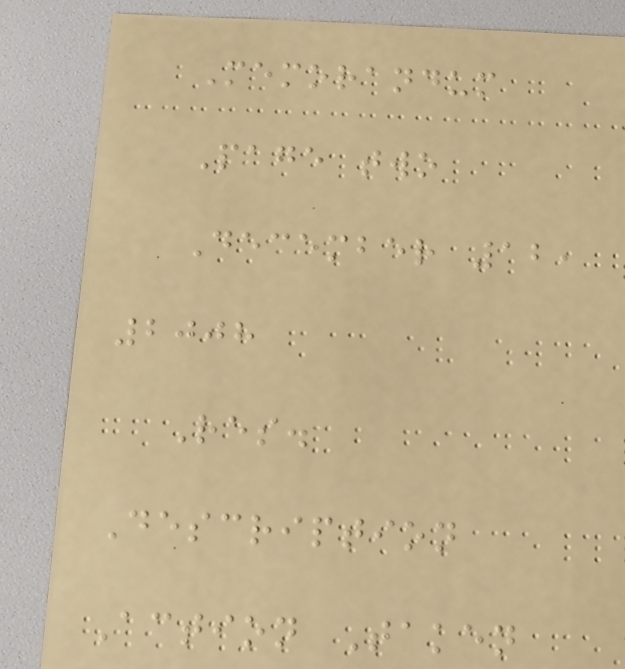Memorandum
Page two
December 12,
2008
Res.
Description
Action Taken
